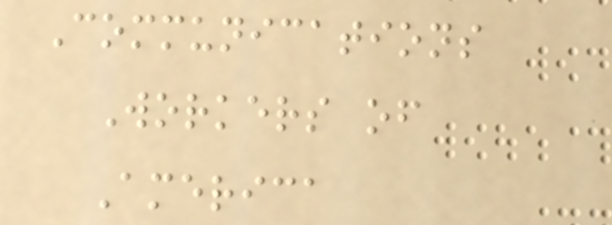Communications
Workers of
America
